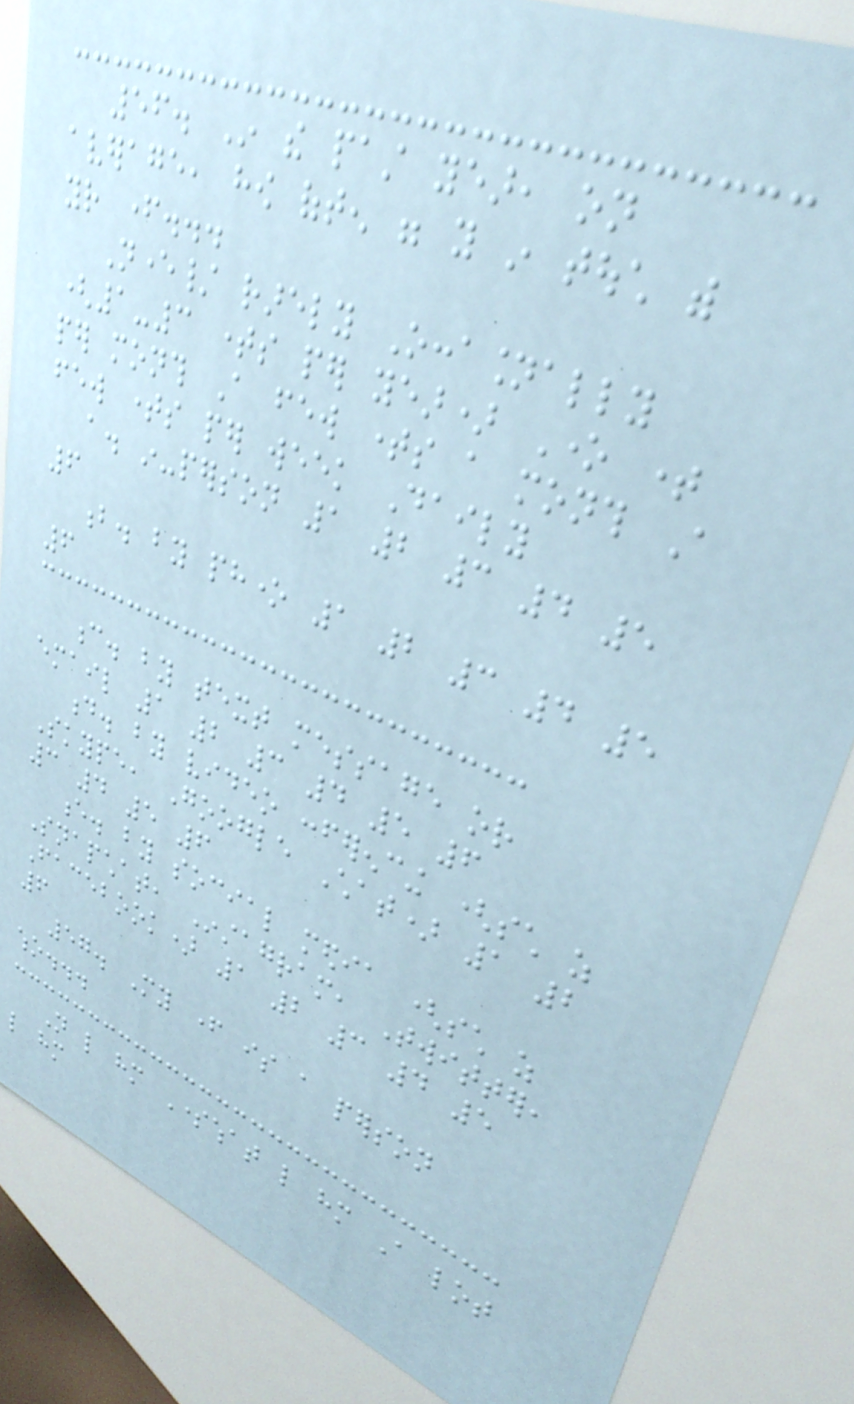56. In the past year, on
average, how often were you in touch with
your father...
Never/ rarely Occasionally
(1-3 times per year) One time
per month A few times a month A
few times per week Daily
a. in-person 1 2 3 4 5
6
b. by phone 1 2 3 4 5
6
c. by text message or
email 1 2 3 4 5 6
d. by video conferencing (such as
Skype, Google Chat) 1 2
3 4 5 6
e. by social media (such as
Snapchat, Instagram, Twitter,
Facebook) 1 2 3 4 5
6
57. My father is a person
who...
Not like him Somewhat like him A lot
like him
